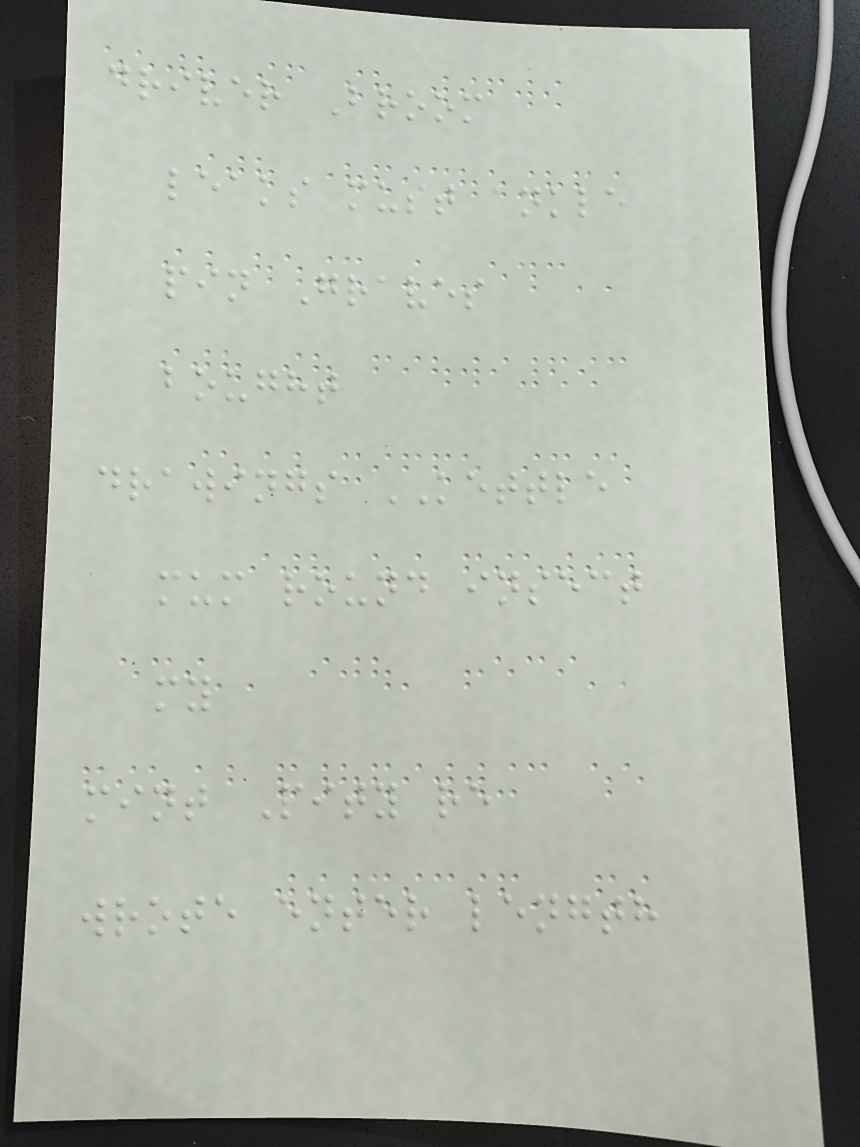driver Broom
leaks must ankle
pin Graves
bought
drawings KETTLE
mum round insect
my
mint Pity re
wrote enter length
